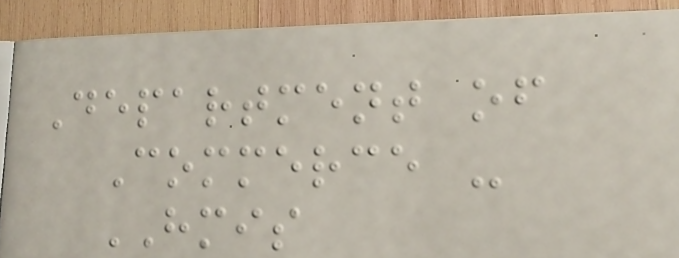Department of
Commerce -
HMIS
